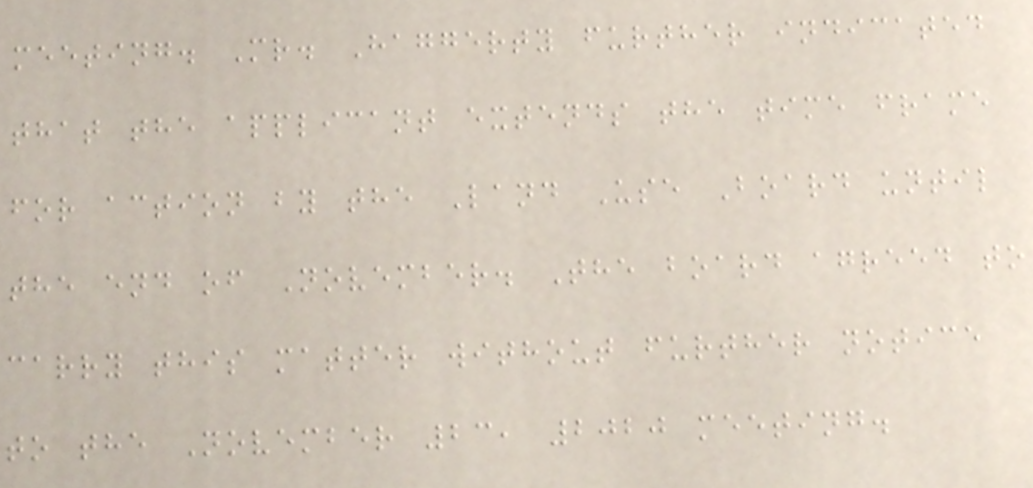meeting. Mr. Haggerty further indicated
that the applicant extends the time frame
for action by the Land Use Board until
the end of November. The board agreed to
carry this matter without further notice
to the November 23, 2020 meeting.
